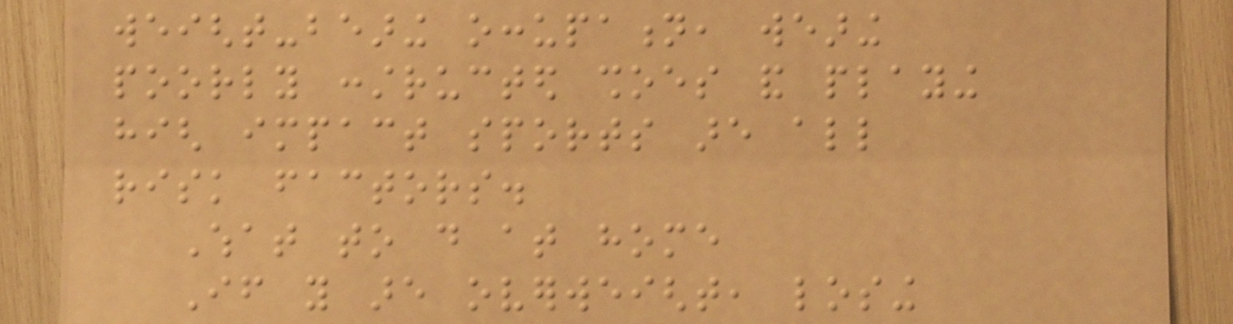weight-bearing occupation, wearing
poorly constructed shoes and playing
high impact sports are all
risk factors.
What to do at home
If you are overweight, losing
